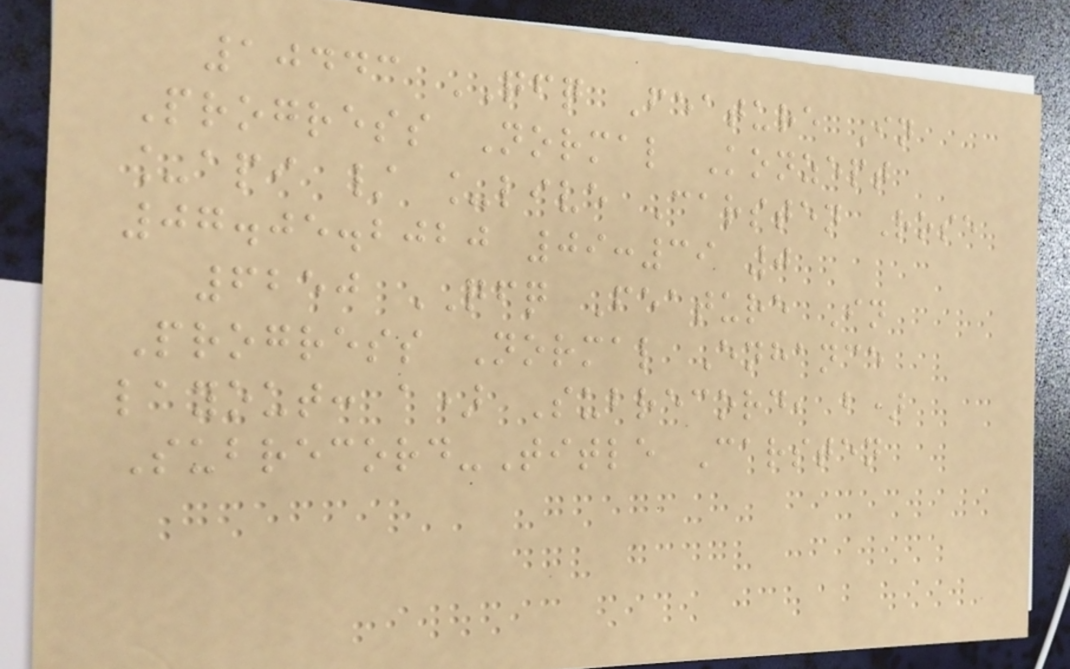10443 QFQ Feature In
Progress Normal Konzept
_api / _live Carsten Rose
07.05.2020 09:39 0
6250 QFQ Feature In
Progress Normal Enhance
layout: a) Subrecord, b)
Subrecord-Title Carsten
